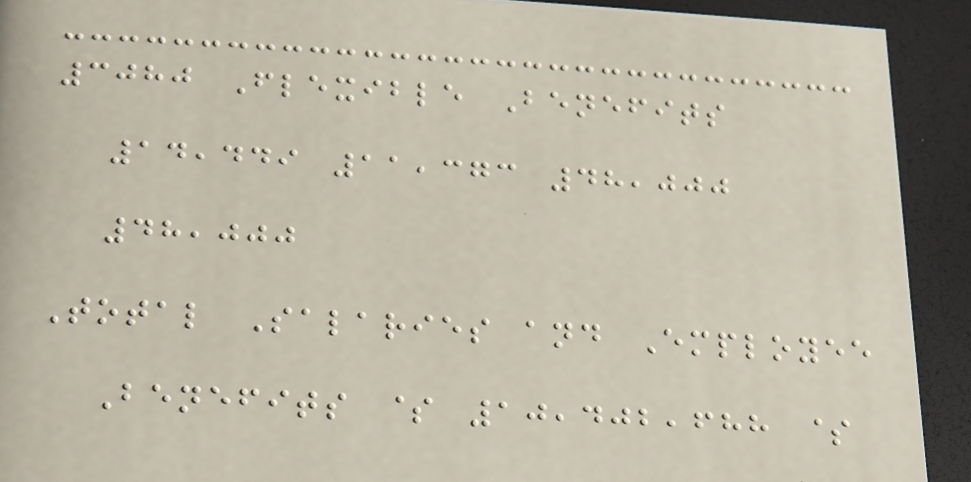3080 Flexible Benefits
14,449 11,373 48,000
48,000
Total Salaries and Employee
Benefits $ 10,402,688 $
